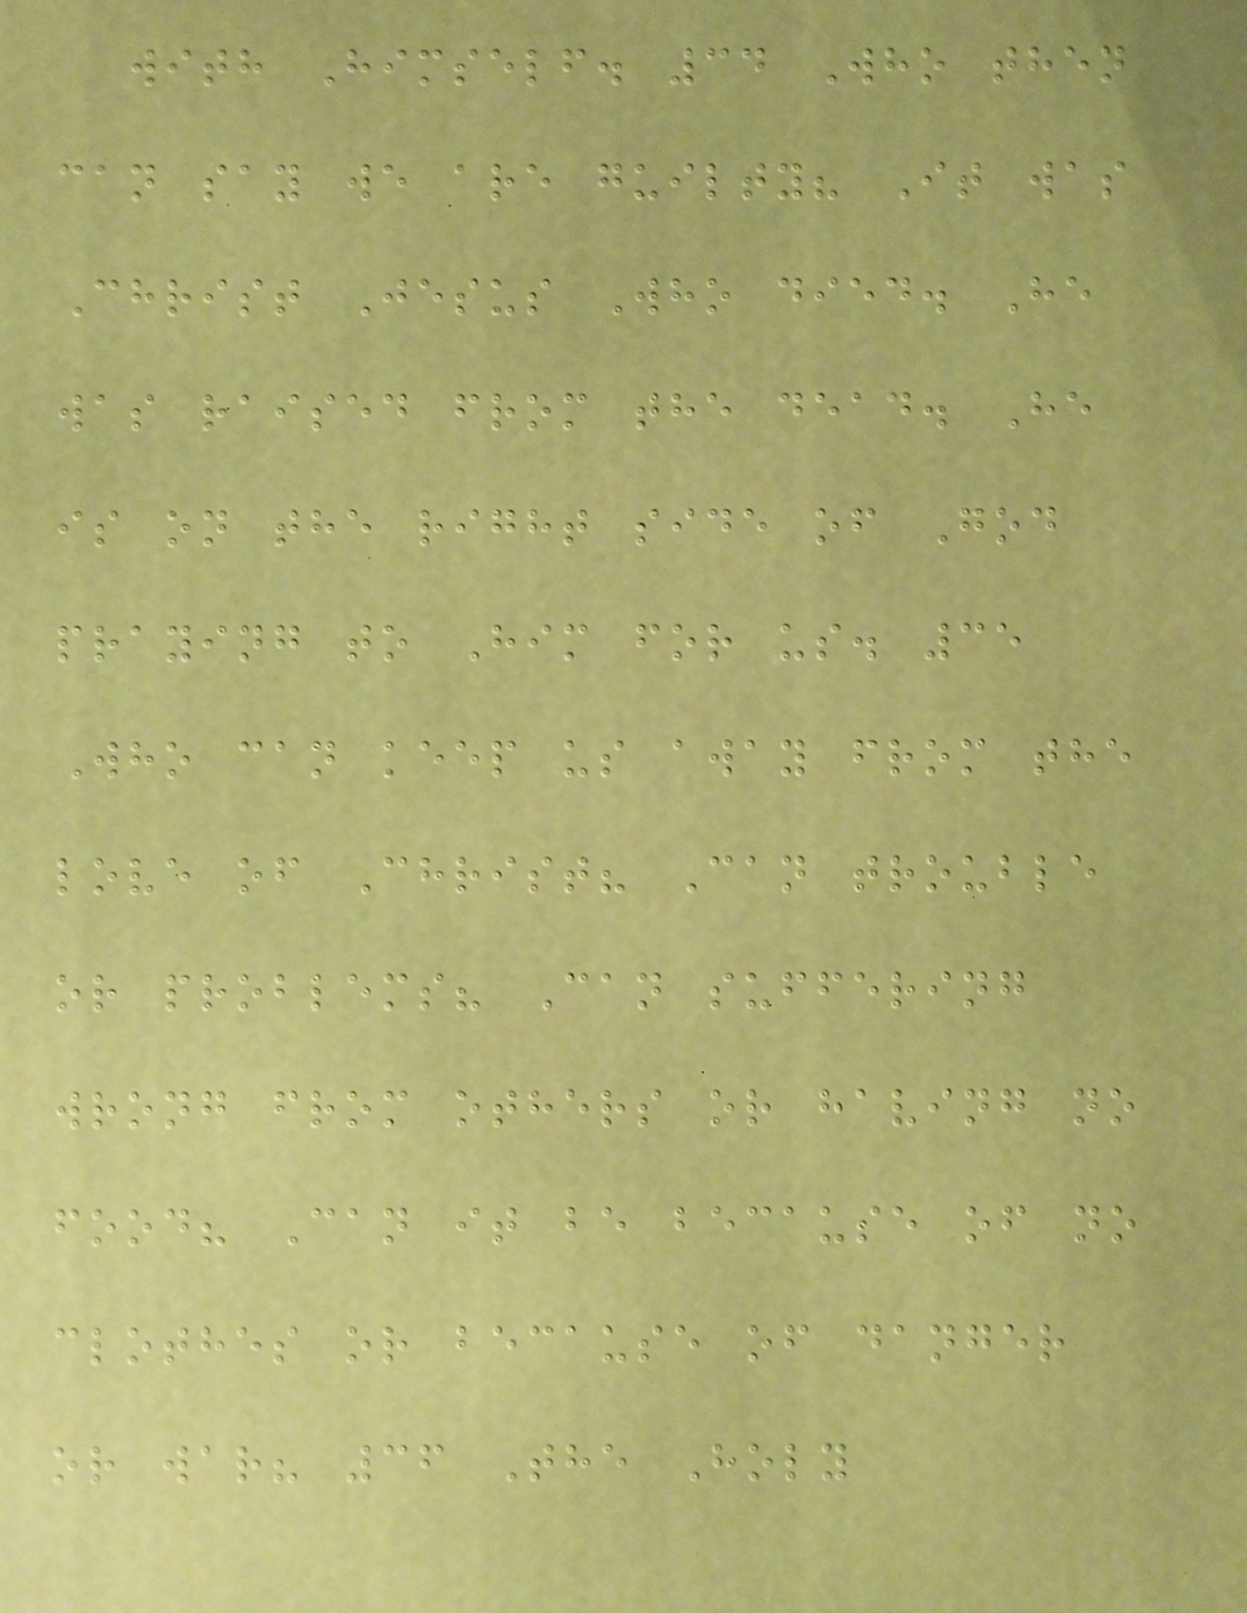with Himself. 34 Who then
can say we are guilty? It was
Christ Jesus Who died. He
was raised from the dead. He
is on the right side of God
praying to Him for us. 35
Who can keep us away from the
love of Christ? Can trouble
or problems? Can suffering
wrong from others or having no
food? Can it be because of no
clothes or because of danger
or war? 36 The Holy
